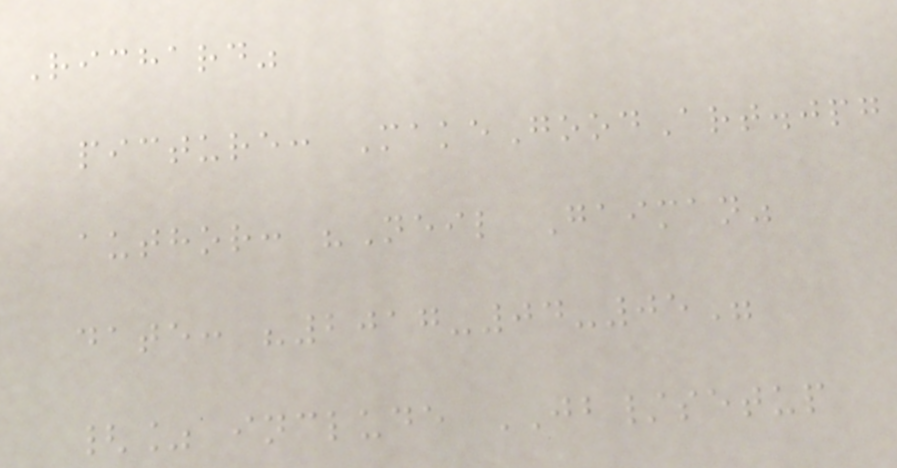Richard"
picture: MakeGoodArt.jpg
author: "Neil Gaiman"
date: "2017-04-05"
{% include JB/setup
